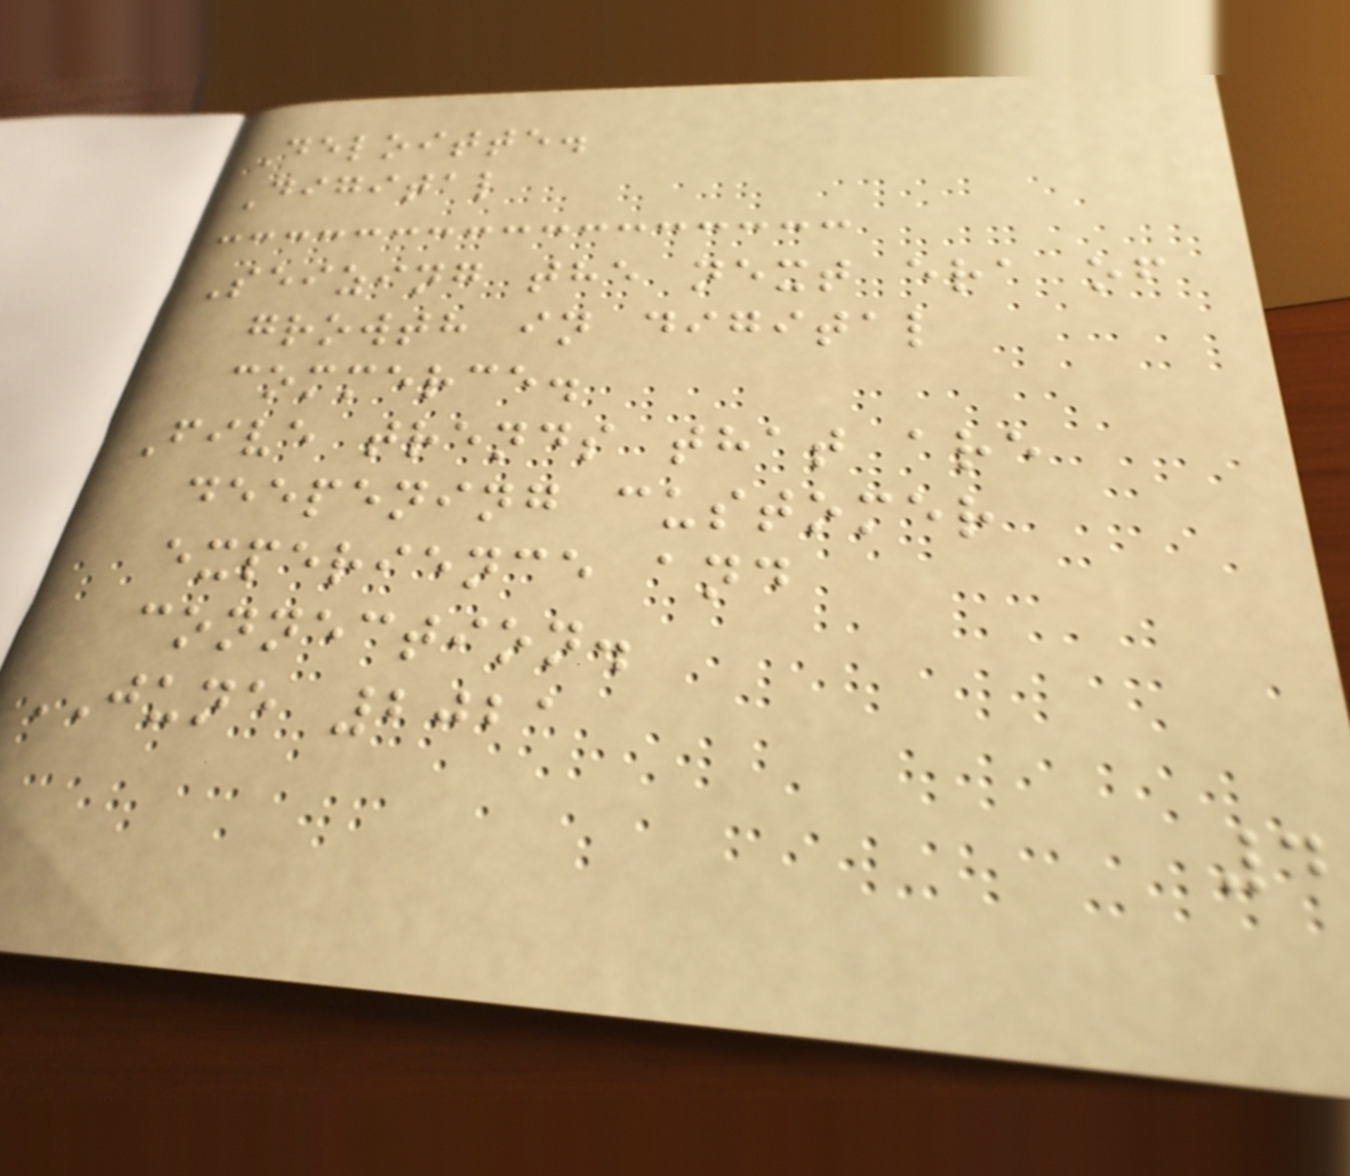Deloitte.
Digital
Seizing the next era of
growth in digital
commerce.
Five trends that are
deepening customer
experience and
connection.
JUNE 2021
4
